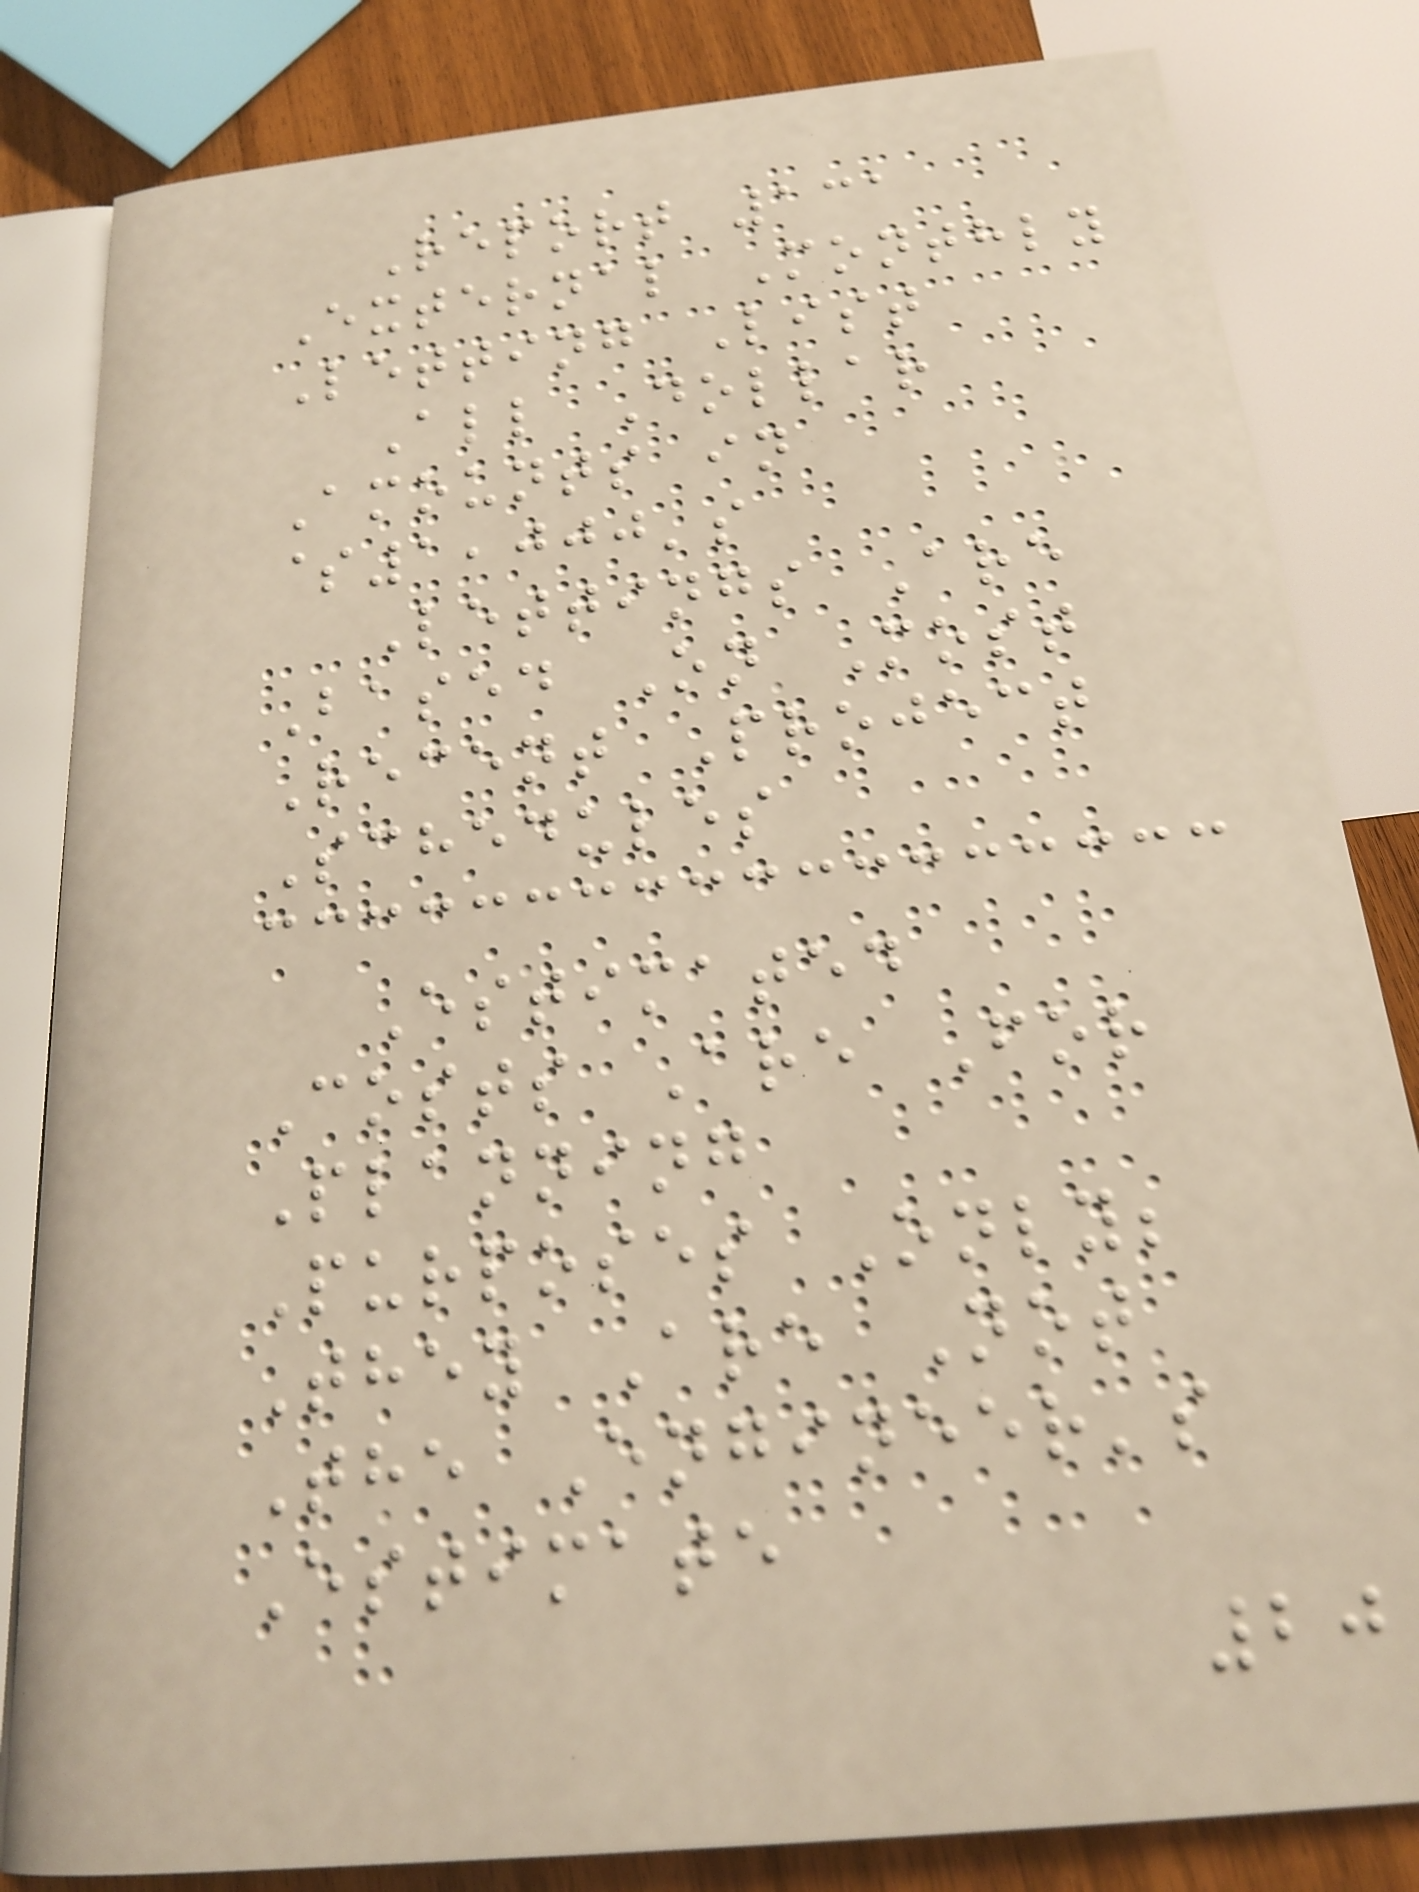Report 131
External Monthly
Letting List
All Dollar
Amounts in
$1,000's
Lettings Are
Based On Most
Recent Project
Schedules
Estimated
Costs Are For
Planning
Purposes Only;
They Are Not
The Engineer's
Estimate
20
